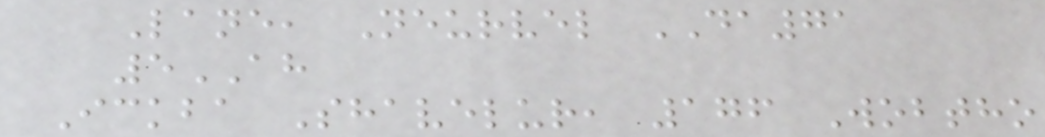Lane, Neurvel DA71
5AH
Ickba Shavelur, 176 Wobtho
